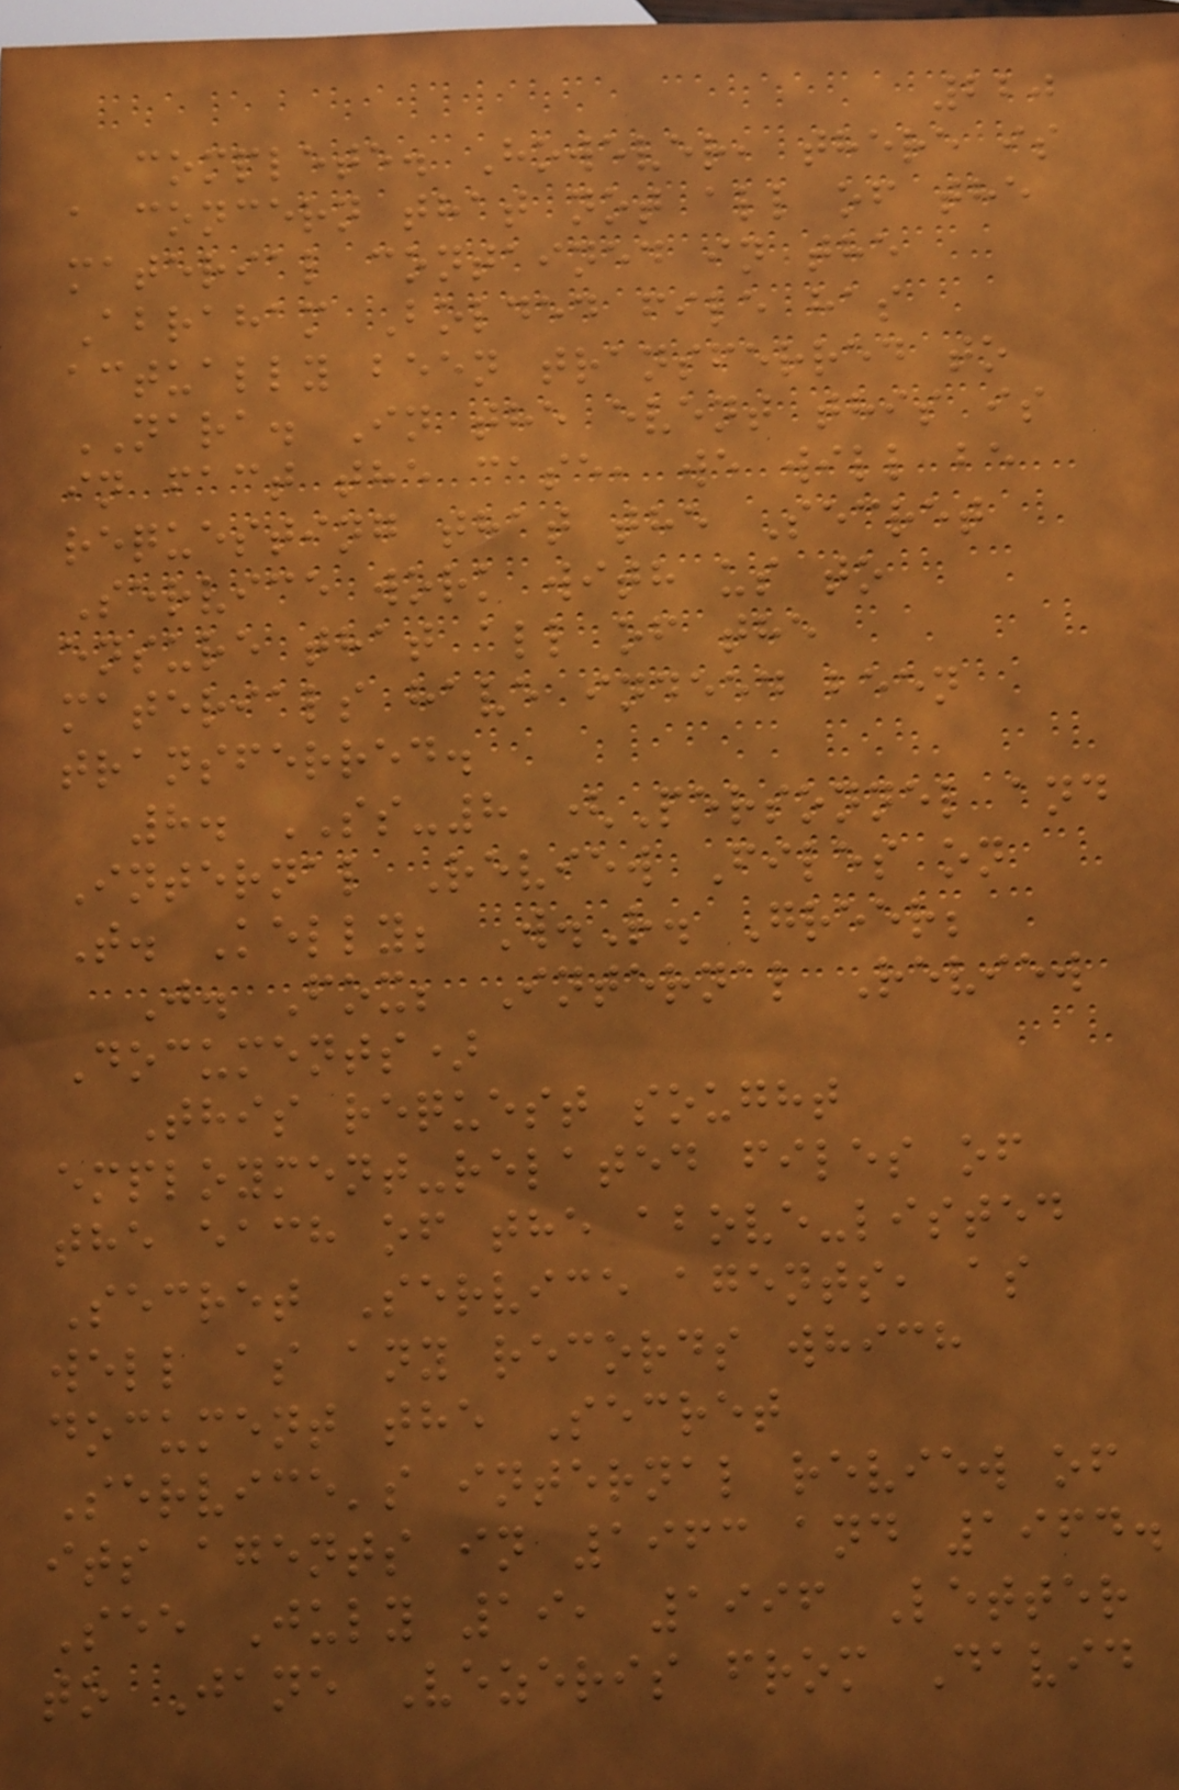220
complete. However, there is
a concern that not all of the
material contained in the
Abraham Bolded file has
actually been transferred to
NARA. In the event this is
in fact the case, we will be
requesting that the Secret
Service work with us to
ensure that all of the
materials have indeed been
transferred.
8. SS-8 (Personnel and
Internal Review Files on
T. Kelly; W.R. Greer;
J. Fox; Internal Review
Documents)
This request sought
employment-related files of
the each of the above-listed
Secret Service agents, as
well as any records which
document the Secret
Service's internal review of
its agents in 1963 and 1964.
See July 19, 1996 Letter
to Jane Vezeris from David
